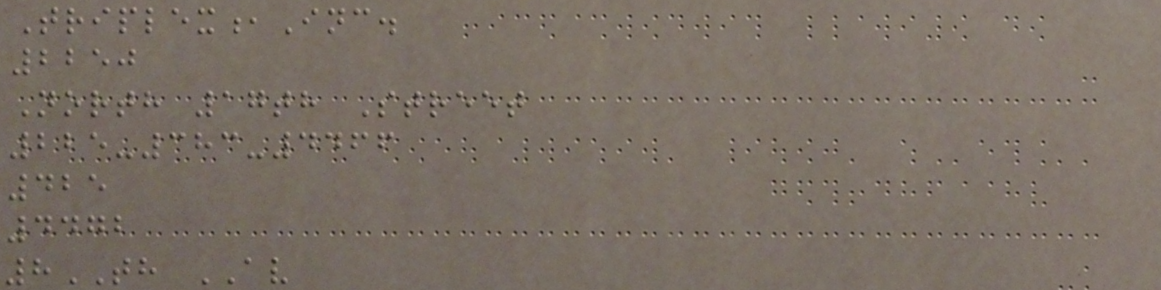Triplex,Inc.
2250
North 17th Street
225-383-4466
425
4472
8TH AV
